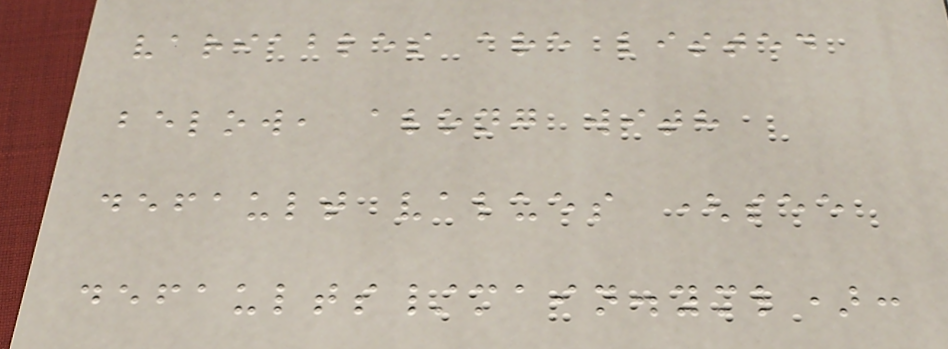variables are listed
below, along with
default values (see
defaults/main.yml):
